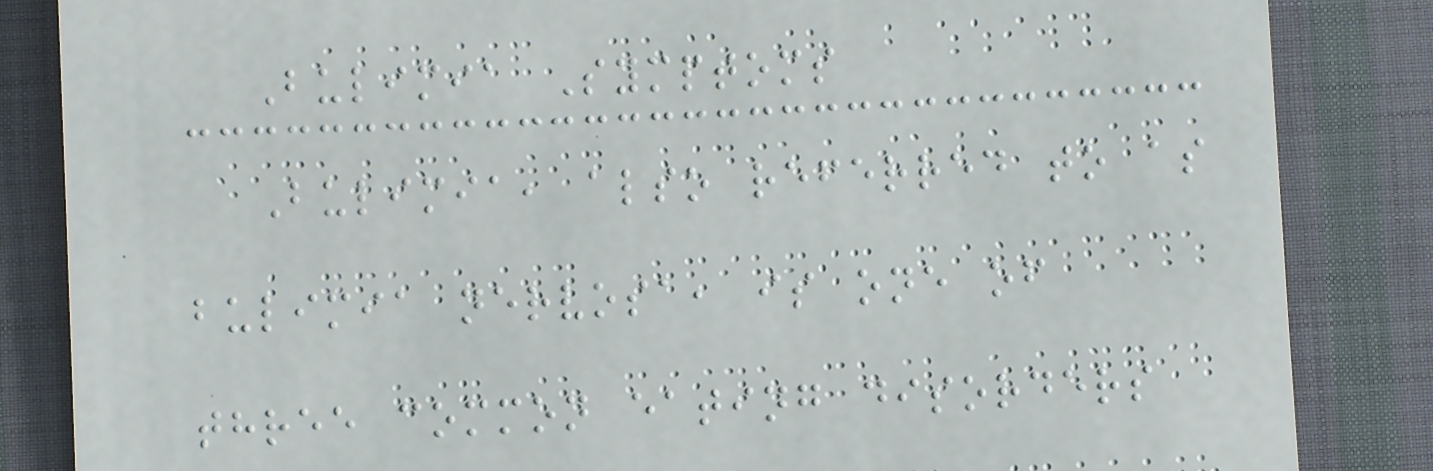Bulimia Symptoms
Bulimia, also referred to as
bulimia nervosa, is one of
three common eating disorders
